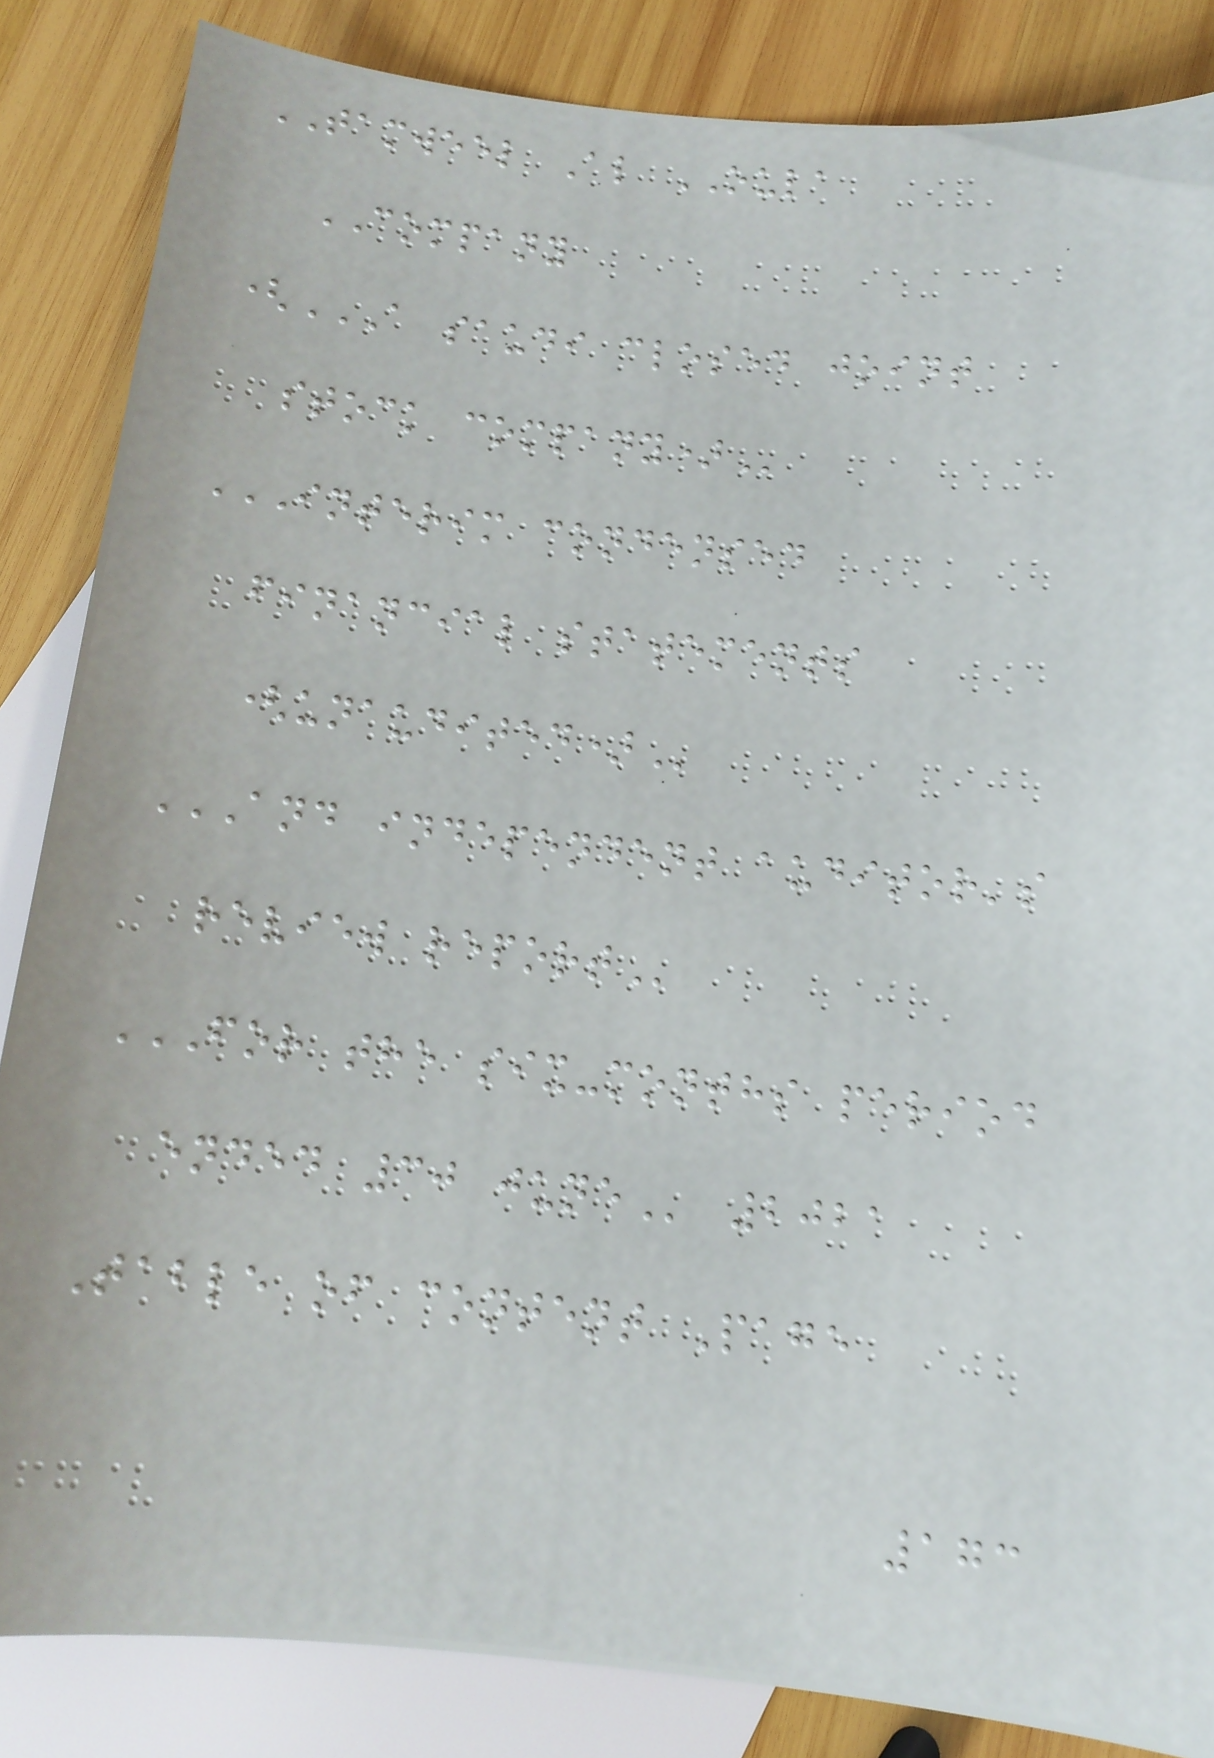TAMWEEL Al OULA
COMPANY
(A SAUDI CLOSED JOINT
STOCK COMPANY)
INTERIM CONDENSED
FINANCIAL STATEMENTS
(UNAUDITED)
AND INDEPENDENT AUDITOR'S
REVIEW REPORT
FOR THE SIX-MONTHS PERIOD
ENDED 30 JUNE 2021
Table of content Page
173
